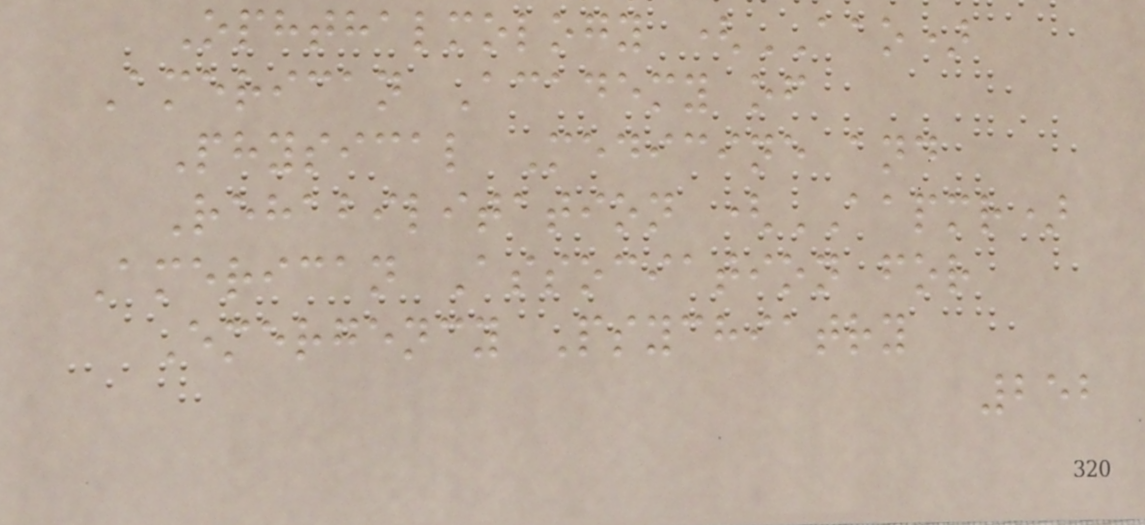Ophthalmology (AAO)
American Academy of
Physical Medicine and
Rehabilitation (AAPMR)
American Association for
Emergency Psychiatry
252
